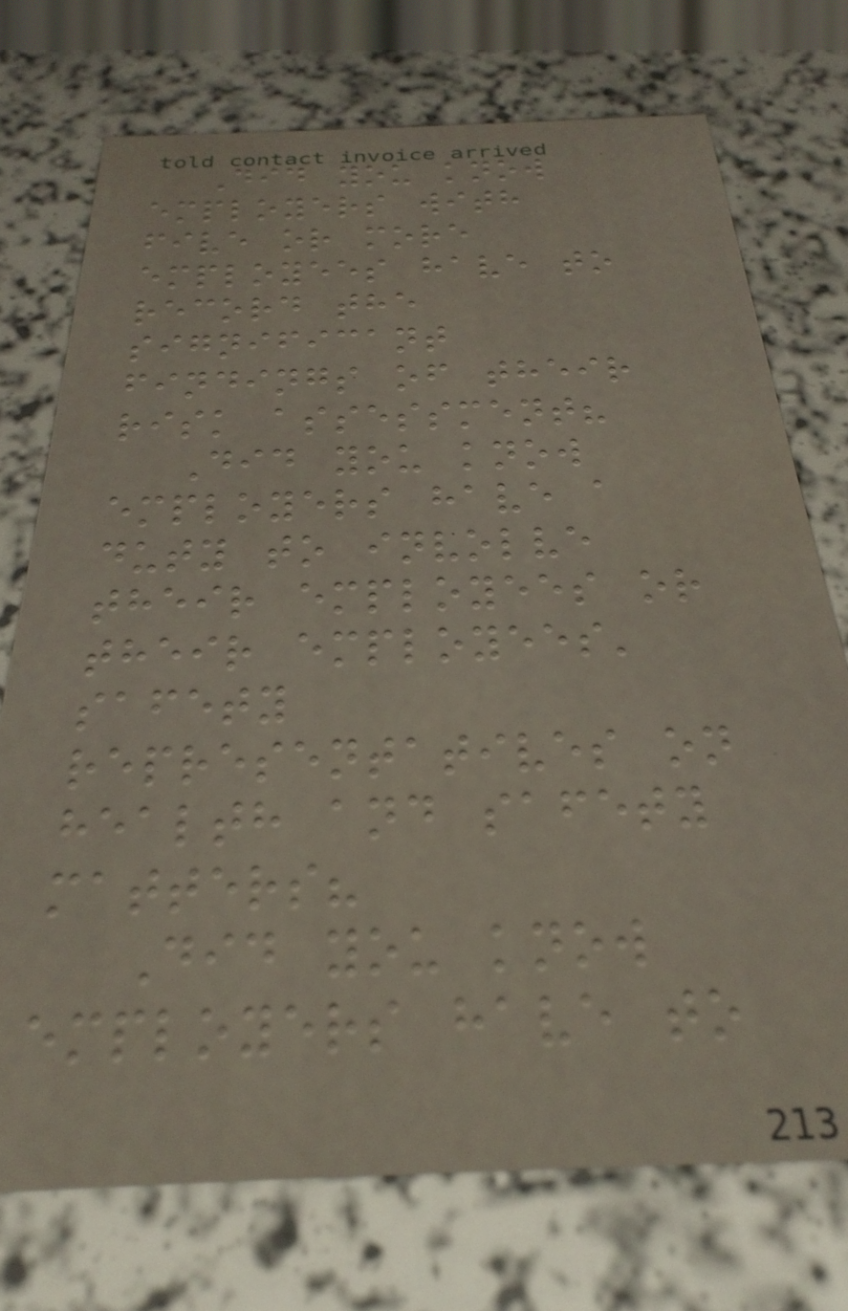Did you know
employers with
five or more
employees have to
record the
significant
findings of their
risk assessment?
Did you know
employers have a
duty to involve
their employees or
their employees'
safety
representatives on
health and safety
matters?
Did you know
employers have to
